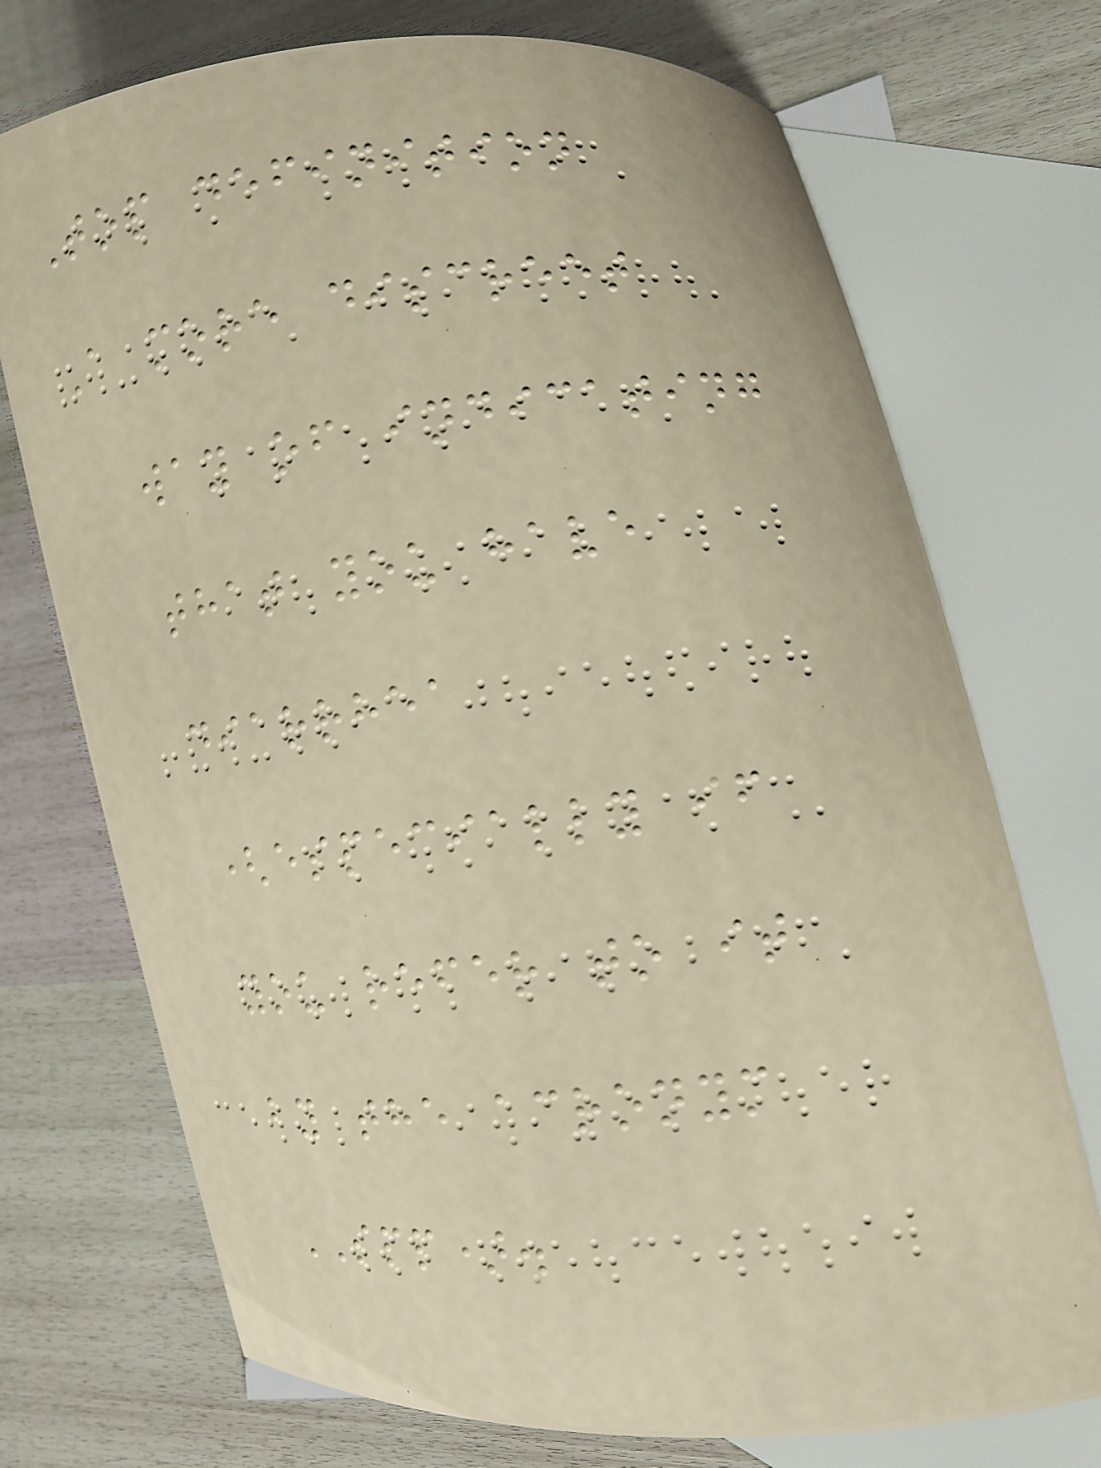Top definition
A more discreet
way of indicating
that you have
diarrhea
(especially if
you refer to it
by the acronym
SPP).
